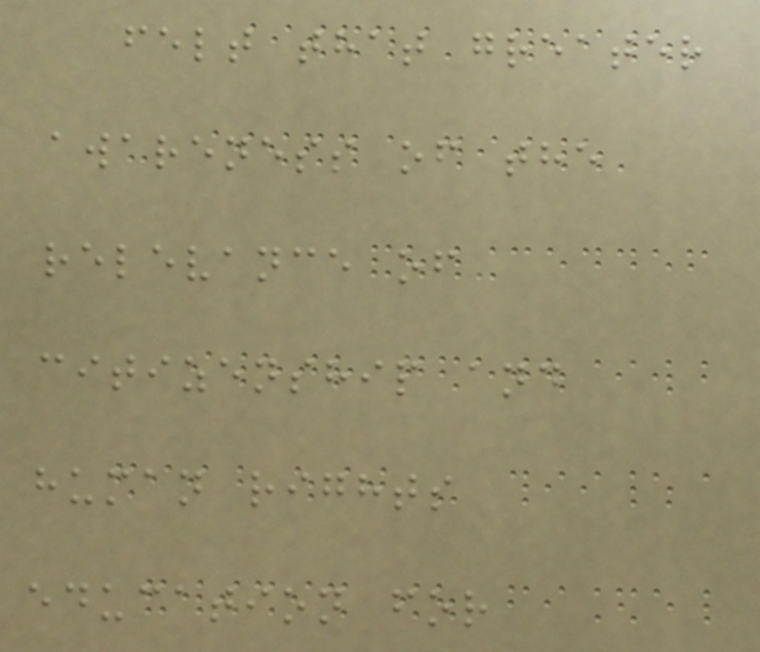felt that greater
awareness of the
relevance of
citizenship and
human rights
education for
